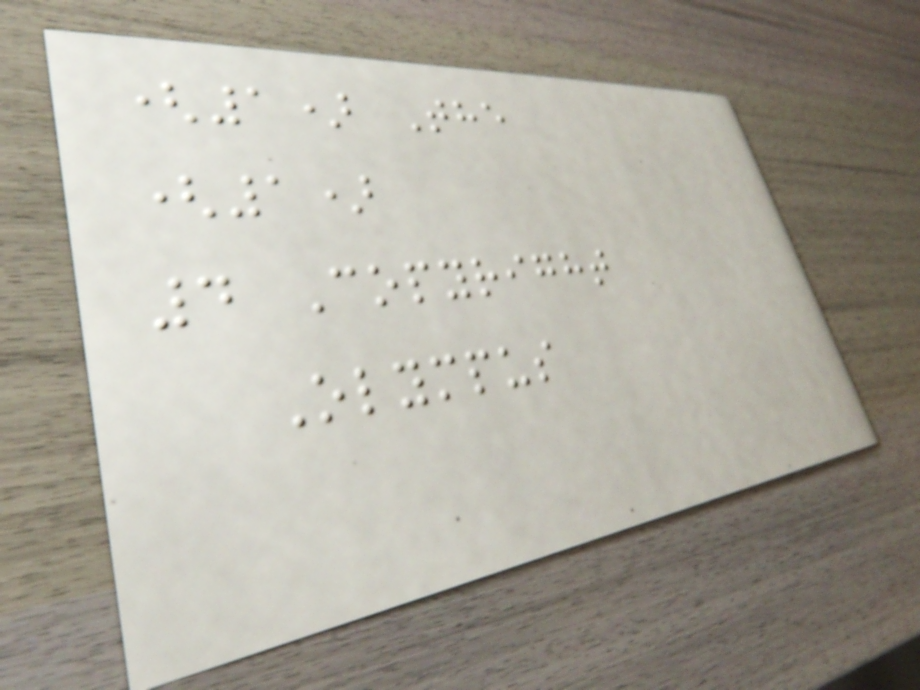(1) The
(1)
4 Copyright
Olympus
